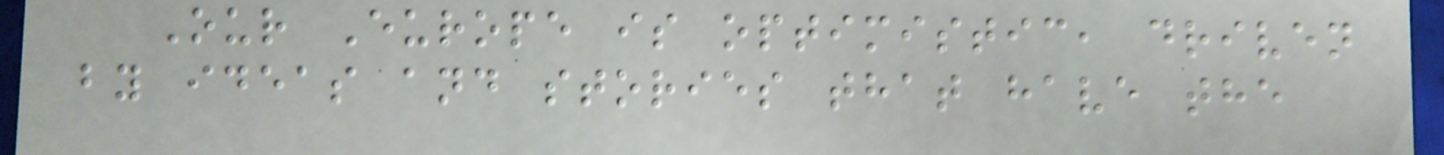Our Europe is optimistic, driven
by ideas and stories that have the
